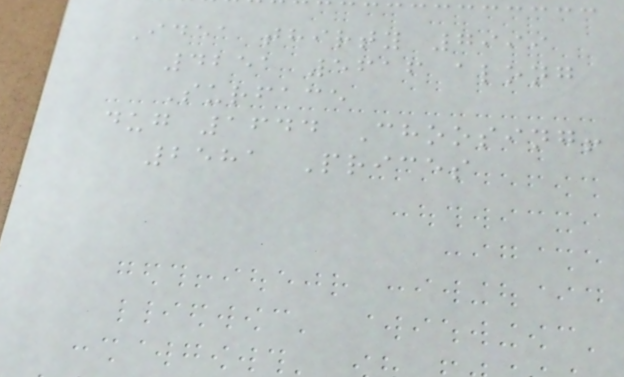Idea thirty 7999
4251 5616 along
Surface
dug 1644 Choosing!
2581 Prices
